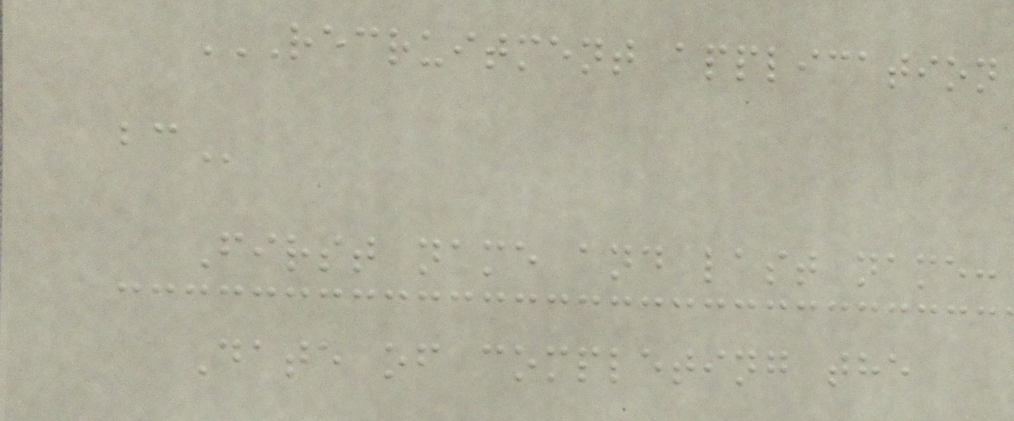RECRUITMENT APPLICATION
BC
First name and last name:
Date of completing the
